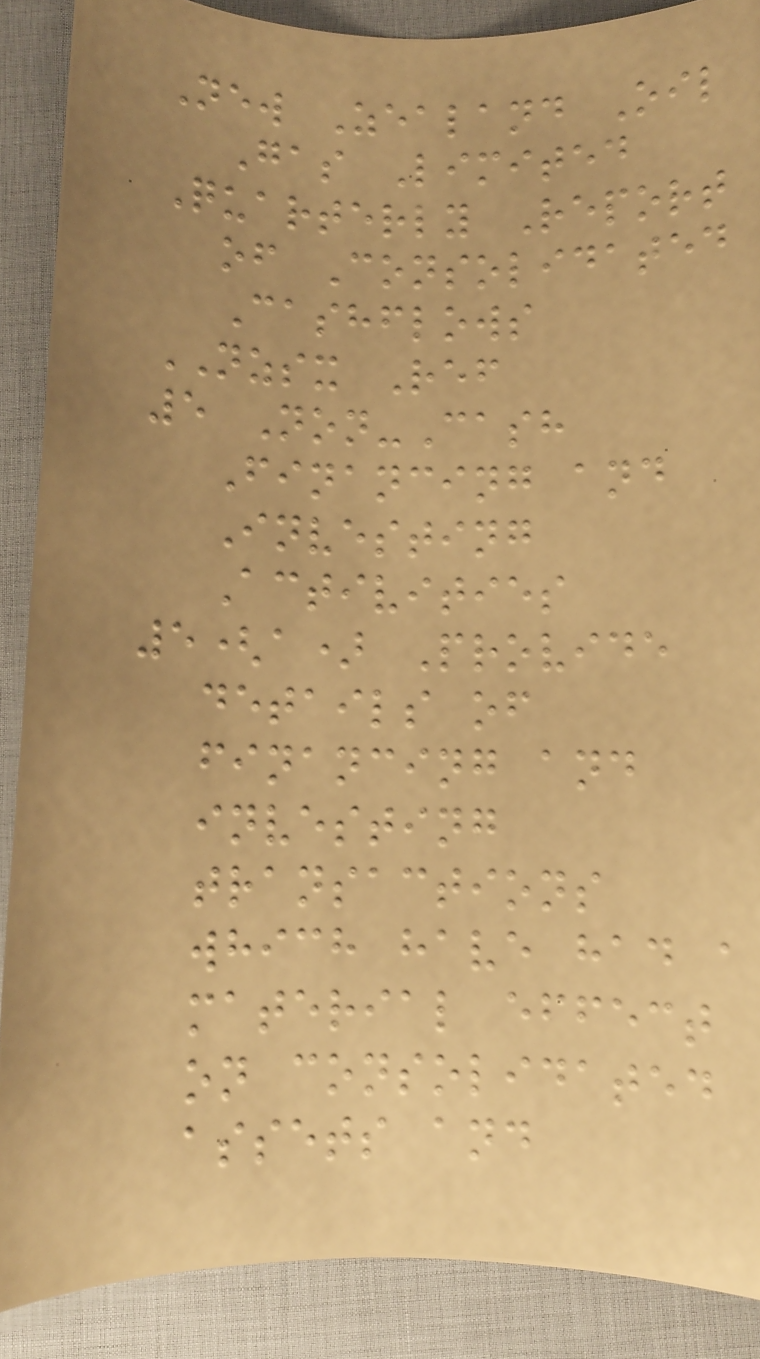New Zealand Oil
Gas Limited
Quarterly Report
of Consolidated
Cashflows
NZSX Ref
5 Non-Cash
Financing and
Investing
Activities
5(a) Provide
details of
financing and
investing
transactions
which have had a
material effect
on consolidated
assets and
